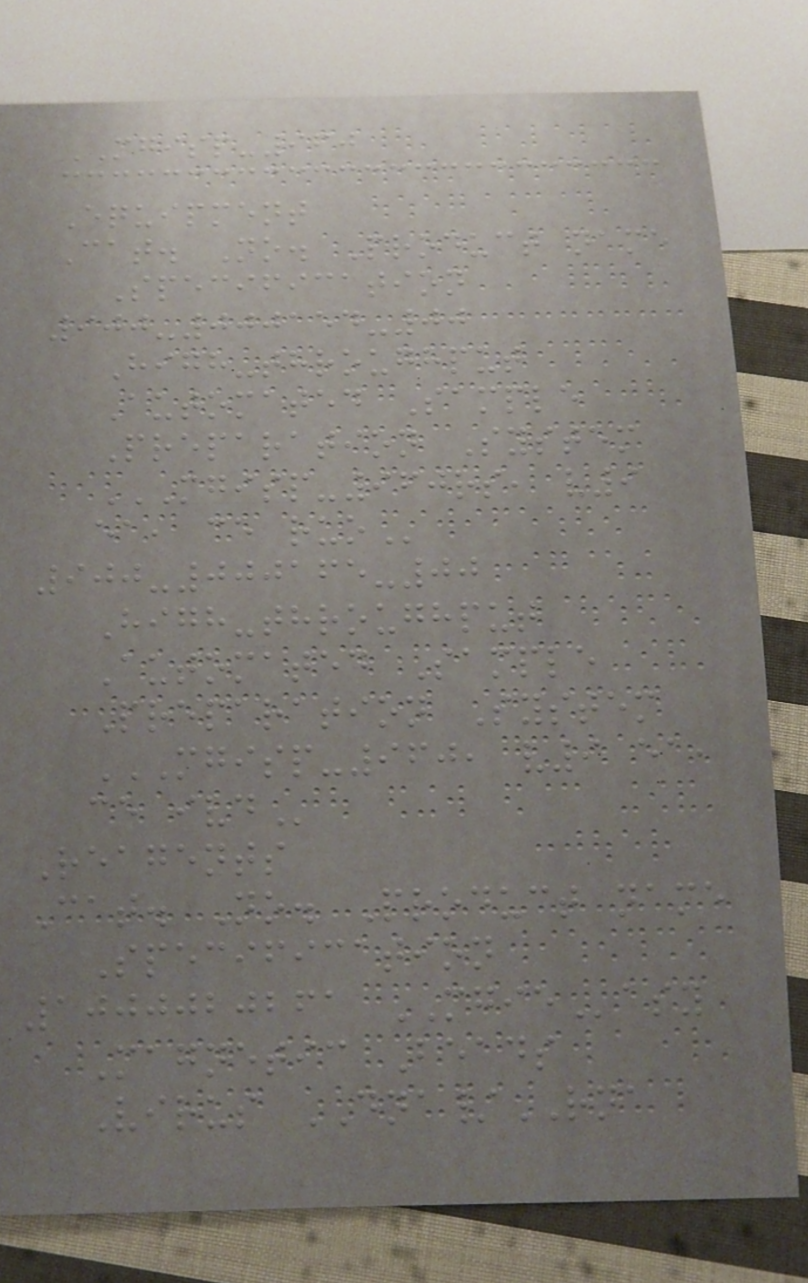MGISP-960
Equipment
Cat. No. Product name
Specification
900-000154-00
High-throughput
Automated Sample
Preparation System
MGISP-960RS, V9
EA, CE RUO
900-000165-00
High-throughput
Automated Sample
Preparation System
MGISP-960, V9 EA,
CE IVD
Reagents
Cat. No. Product name
Specification
1000020261 MGIEasy
Magnetic Beads
Virus DNA/RNA
